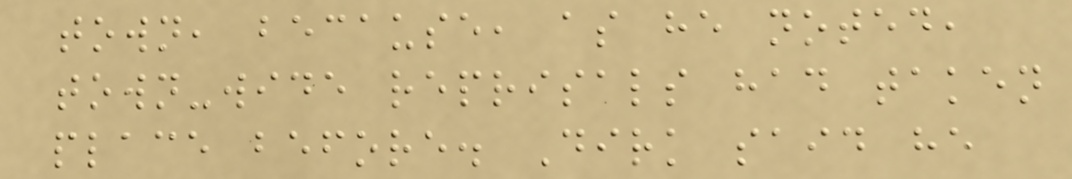town, because, as he noted,
town-wide reprisals had taken
place before. Dirk said he
